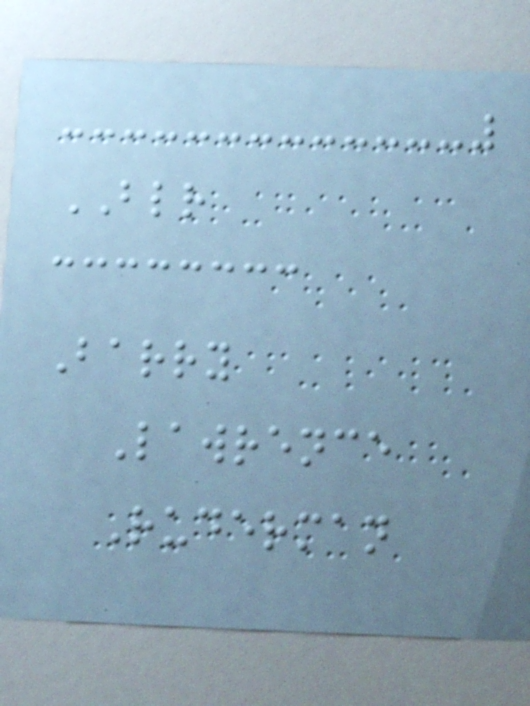BLR
Barry
Lawrence
Ruderman
